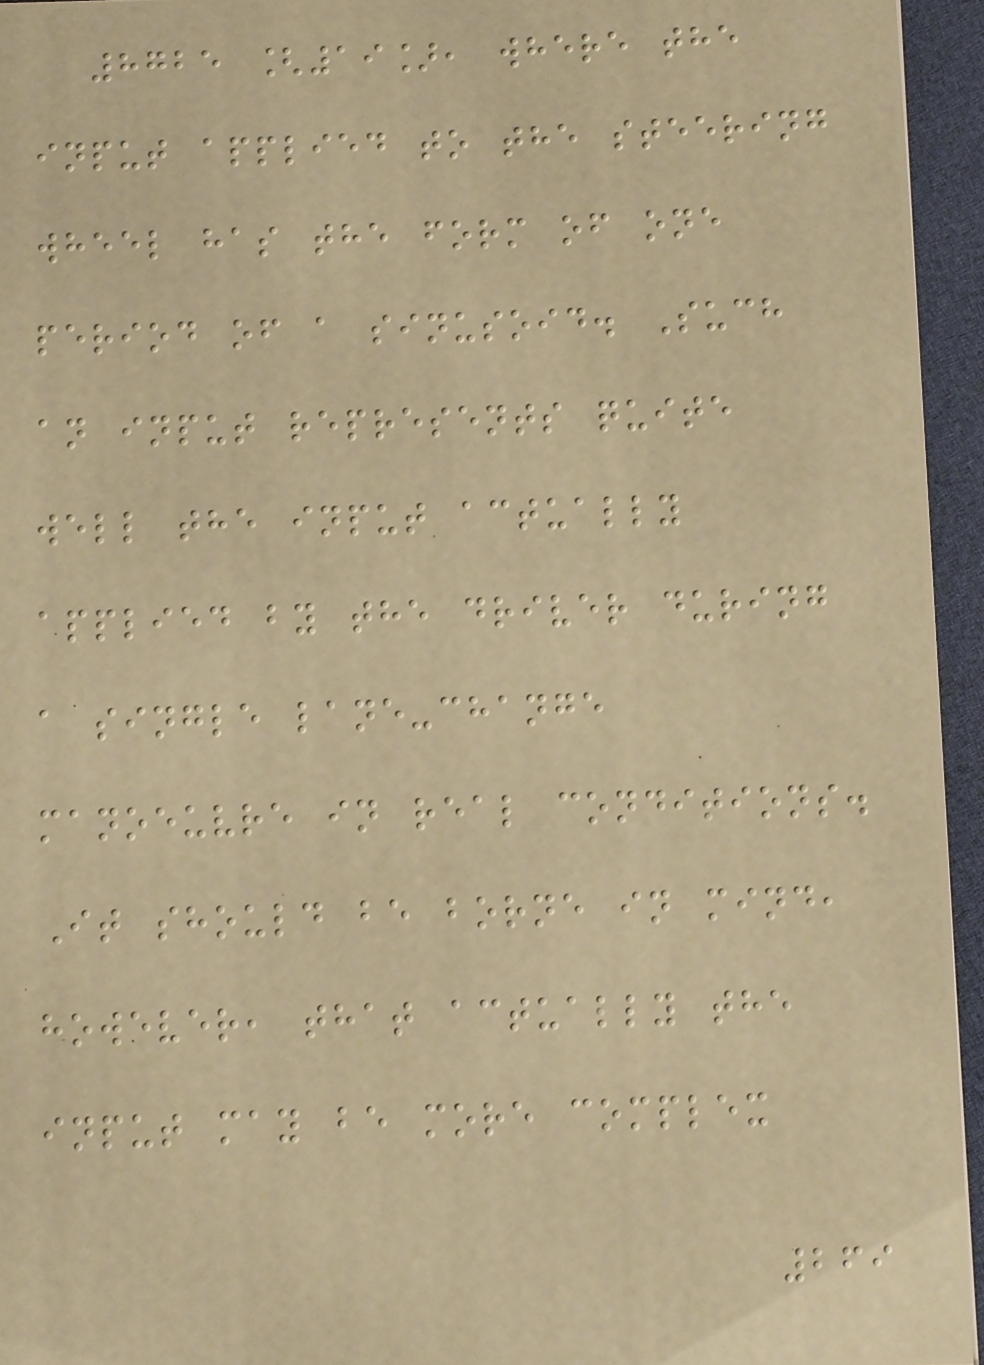8725 [19], where the
input applied to the steering
wheel has the form of one
period of a sinusoid. Such
an input represents quite
well the input actually
applied by the driver during
a single lane-change
manoeuvre in real conditions.
It should be borne in mind,
however, that actually the
input may be more complex
269
